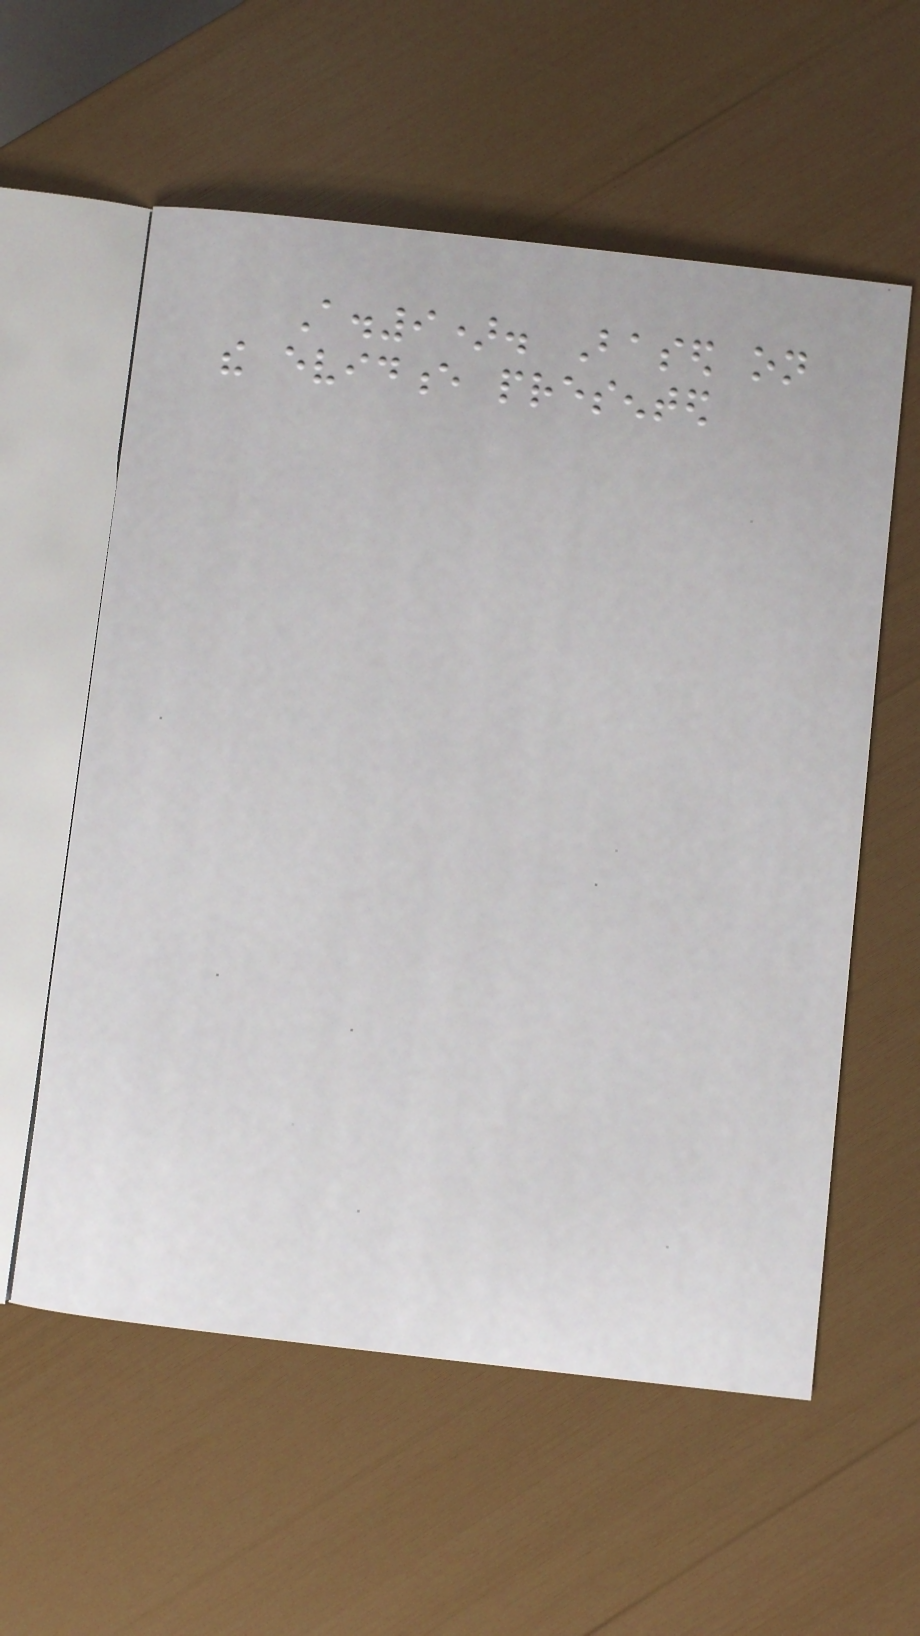A.9). Based on
the evidence presented
